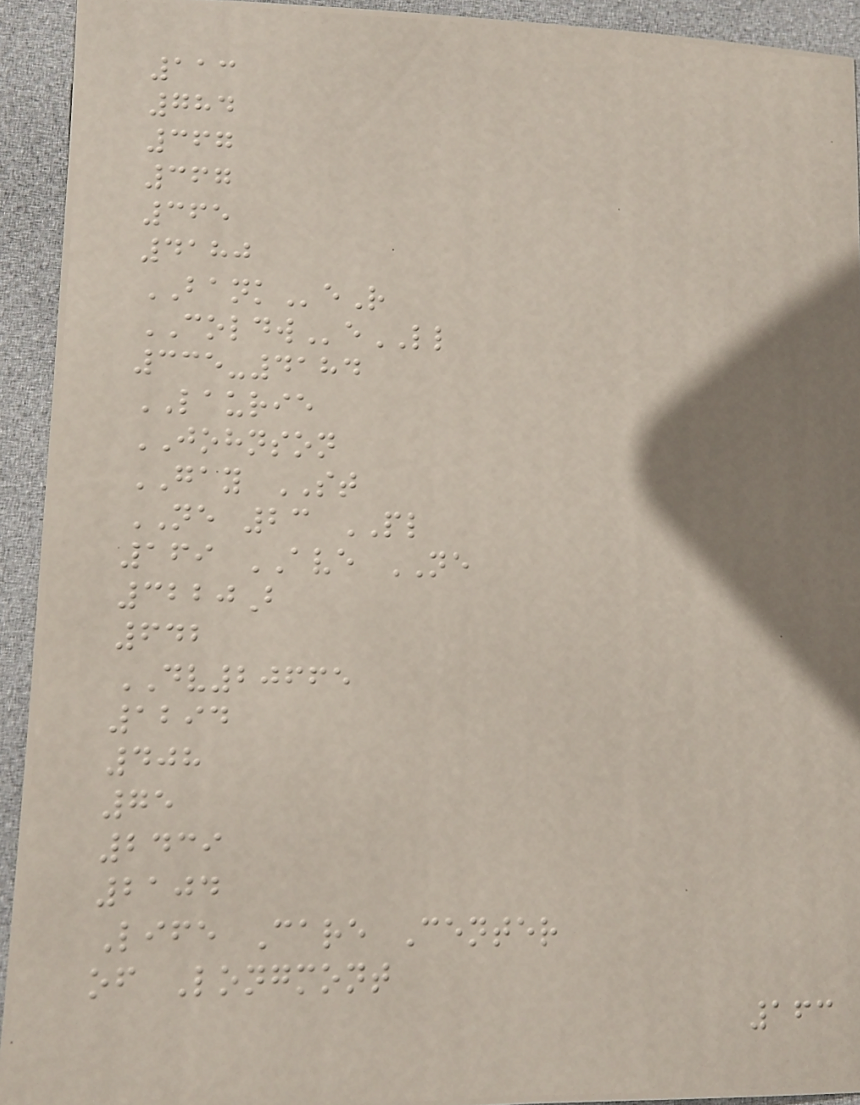113
784
367
367
365
4180
BANKeR
COLDWeLL
335-4184
LAURIE
JOHNSON
GAY ST
NE 23 PL
169 AVE NE
3220B
642
DV20665
1294
408
75
2439
2104
Life Care Center
of Longmont
163
